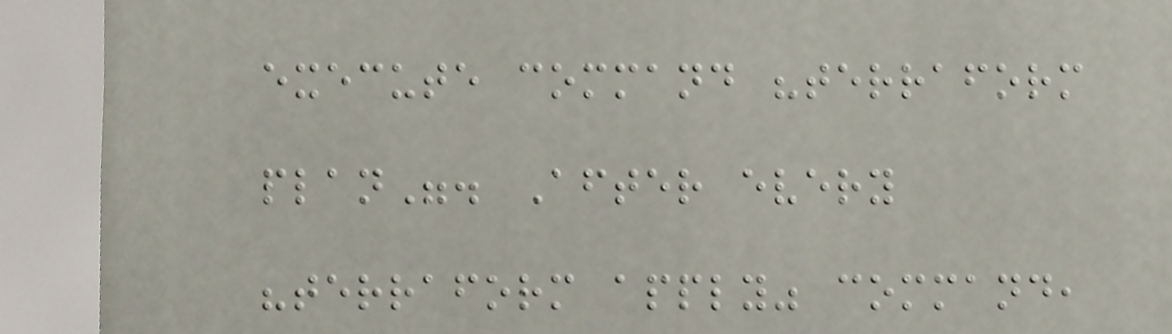execute command "terraform
plan". After every
"terraform apply" command,
